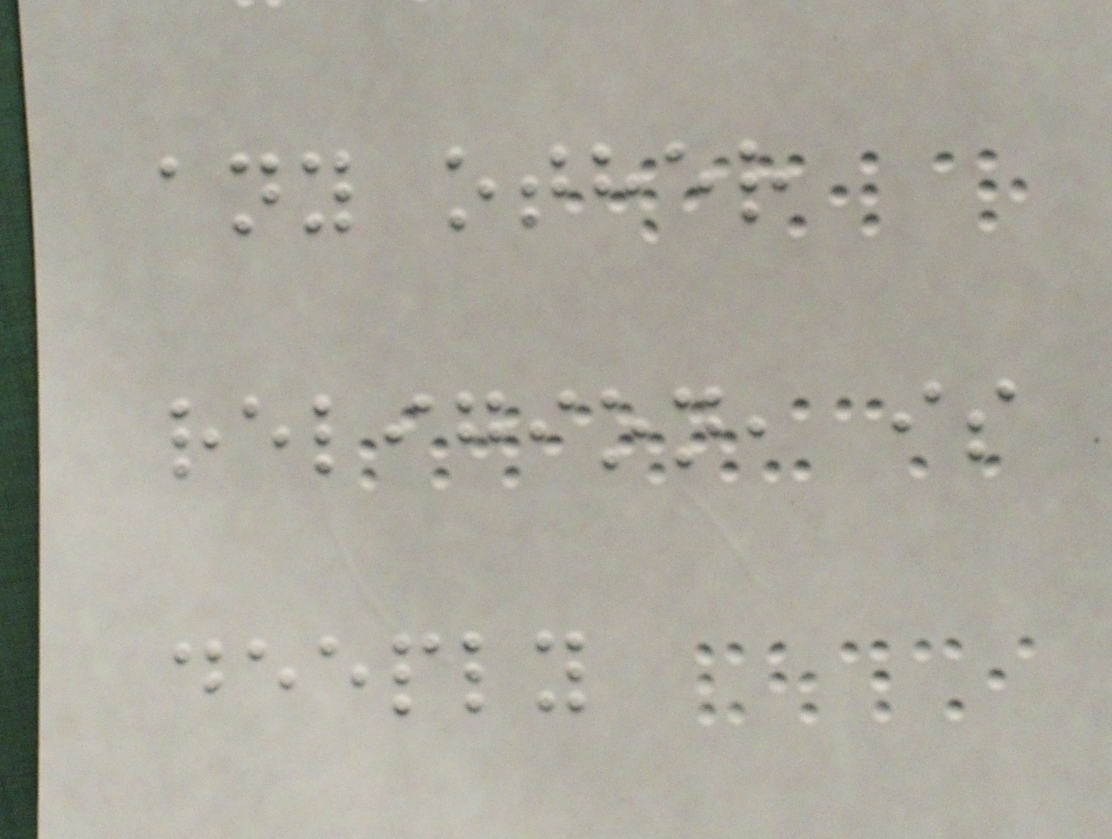any other
religion, is
deeply
